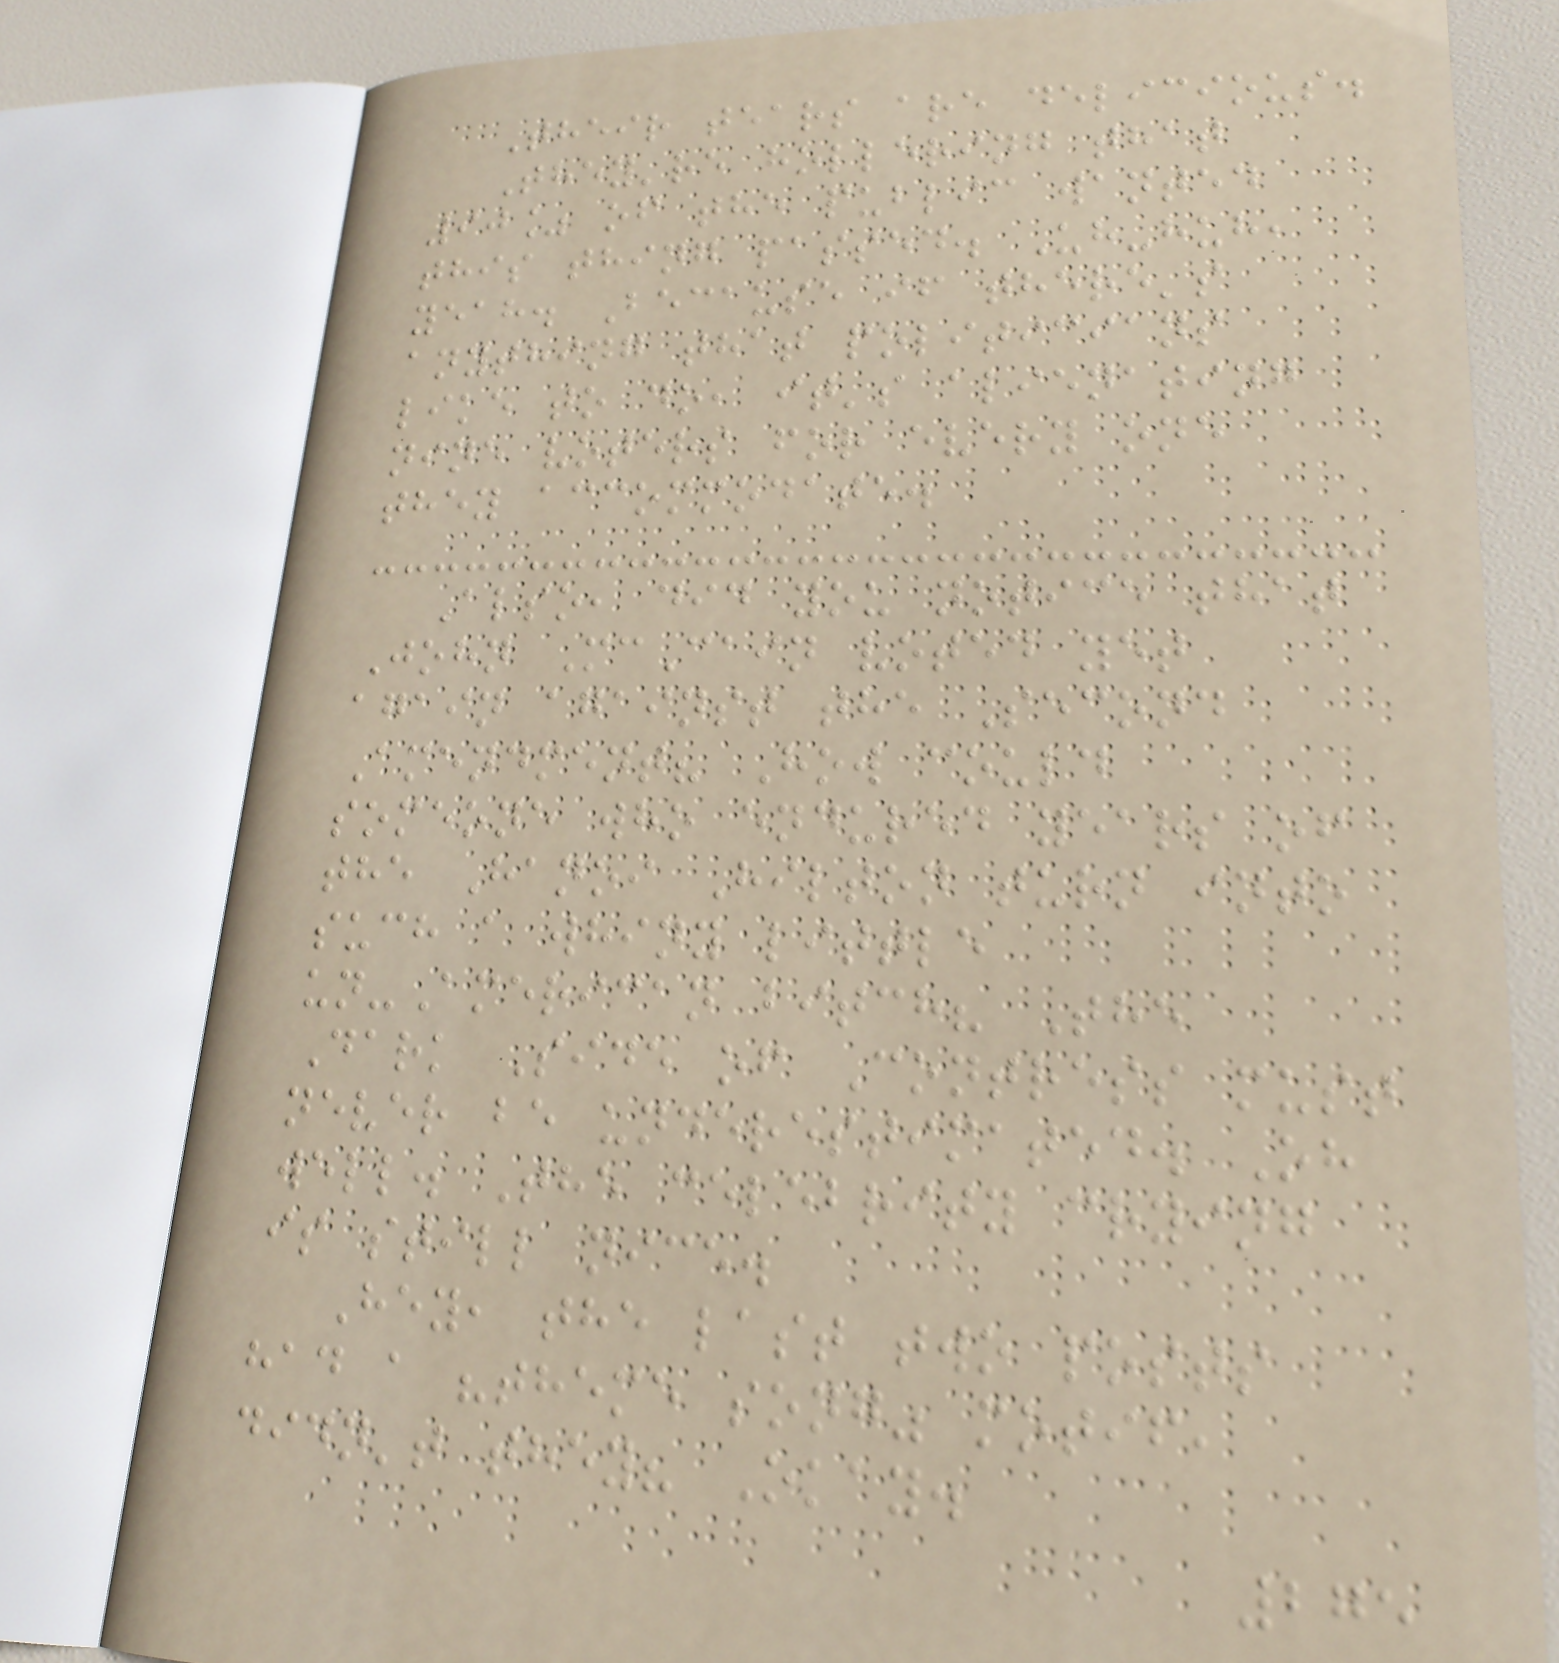Their tears are delicious.
They're hollering that
90% of the public wanted
this thing passed. Uh-huh,
yeah. Because if there's
anything that politicians
like to do, it's alienating
nine voters for every one
they accommodate.
Also, did you notice that
John McCain voted yet
again against the Second
Amendment? How could
someone who endured years of
the Hanoi Hilton turn into
such a whiny little
un-American bitch? The
Dark Side of Contress must
never be underestimated. Oh
well. The celebrity crying
is still nice.
Hey, the last two posts
had a "theme song" motif,
didn't they? Okay.
275
